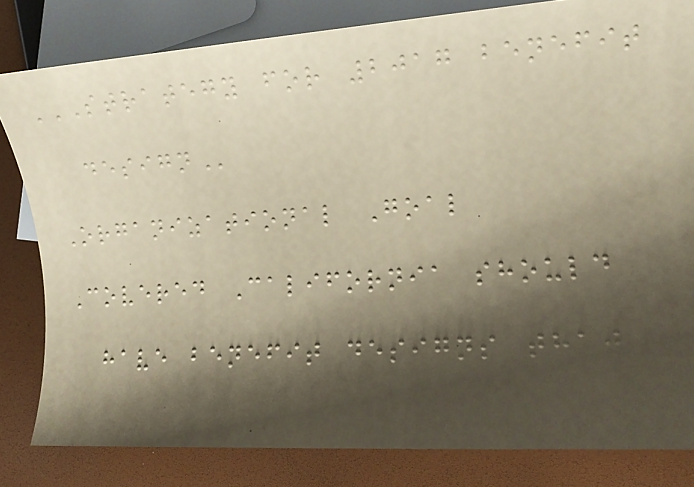STRATEGY FOR 2017 BENEFIT
DESIGN
Organizational Goal
Covered California should
have benefit designs that
